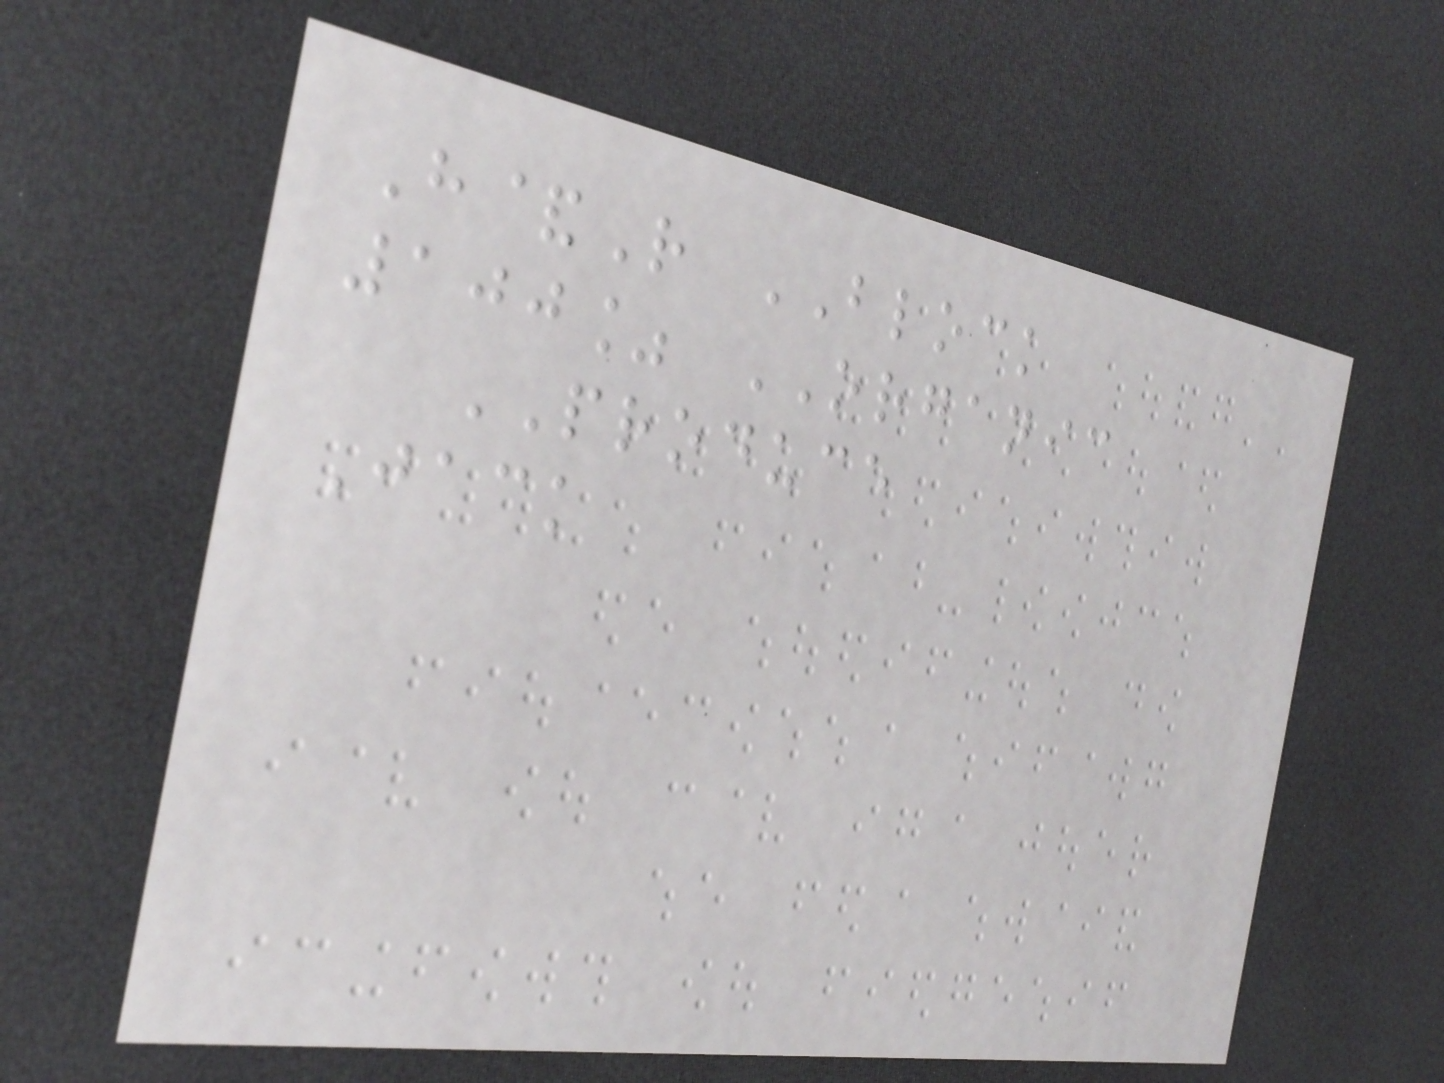H&R BLOCK
100% ORGANIC
PRODUCE
Jack
